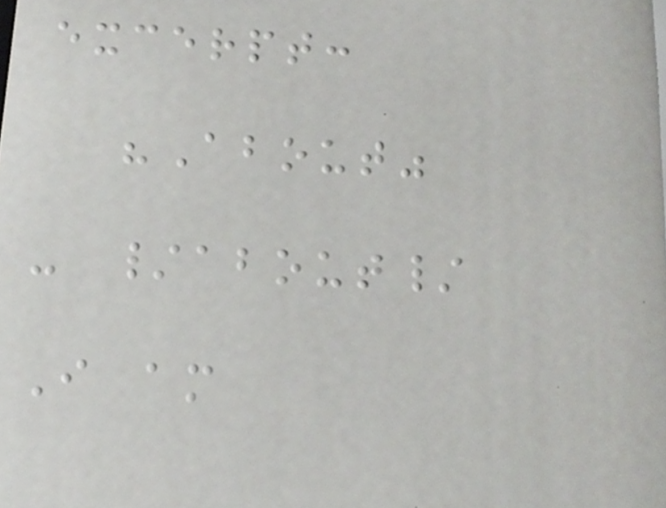excerpt:
"About"
- /about/
I am
